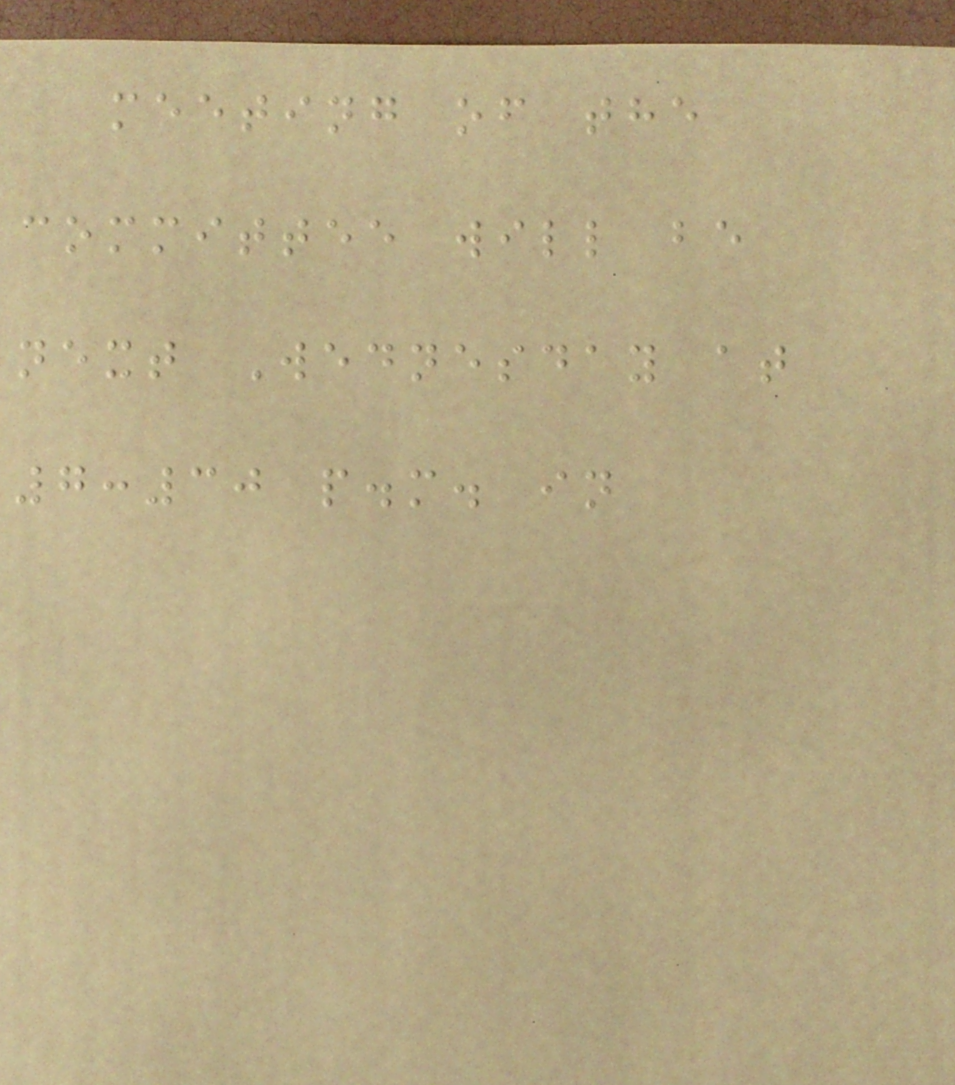meeting of the
committee will be
next Wednesday at
7:30 p.m. in
